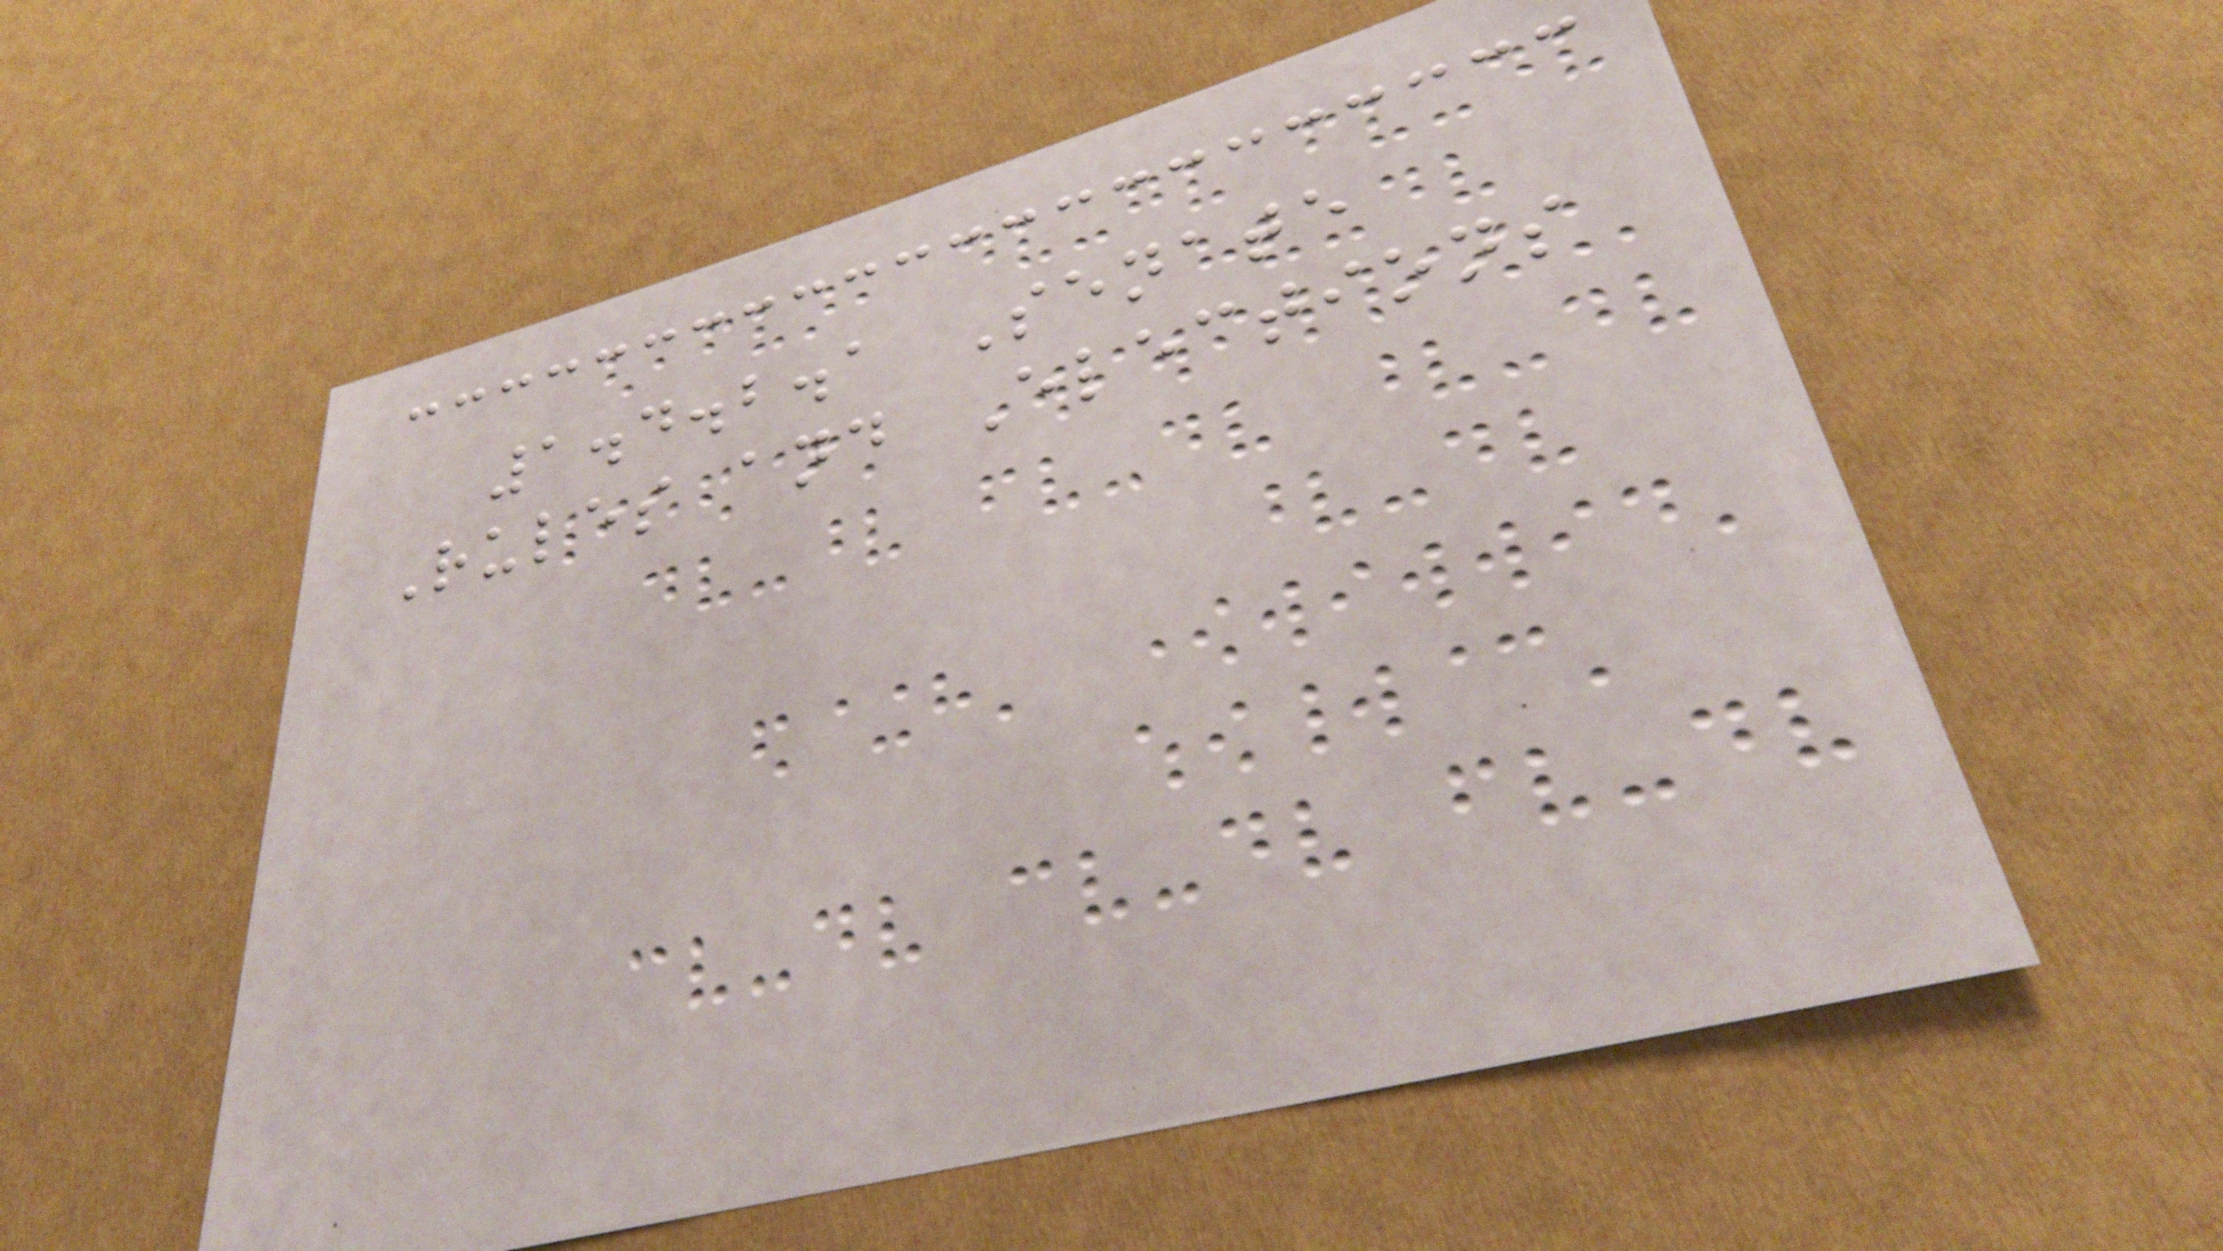1.4.2.1 Senate
Rules and Elections
